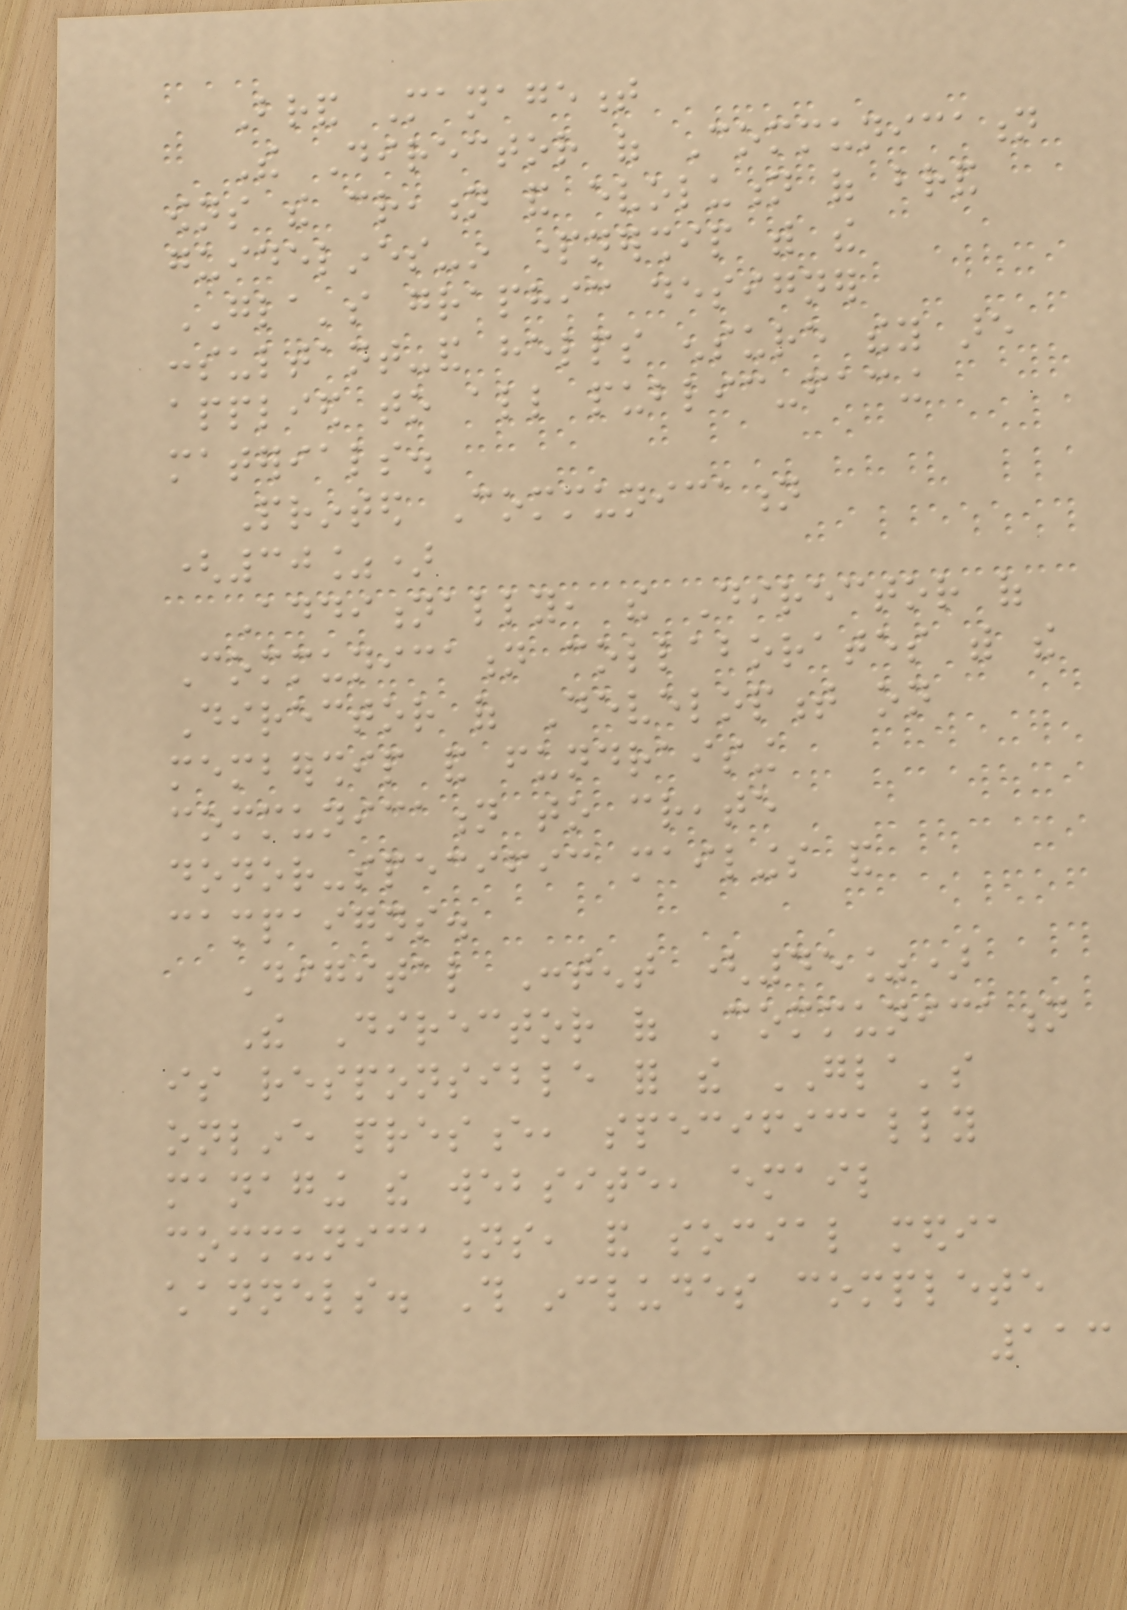Brand Management
The Director of Communication
owns the creation and evolution of brand
guidelines-in partnership with the
GLA's graphic designer
consultant-and helps ensure they are
applied to all public-facing
materials.
Printed Communication
(30%)
Additionally, the Director of
Communication collaborates with the
Director of Development on
membership and fundraising
communication to create
donor-specific mailings and
campaigns.
Digital Content (45%)
The Director of Communication
is responsible for the GLA's
online presence, specifically
managing the website, email
communications, and social media
channels. This includes complete
113
